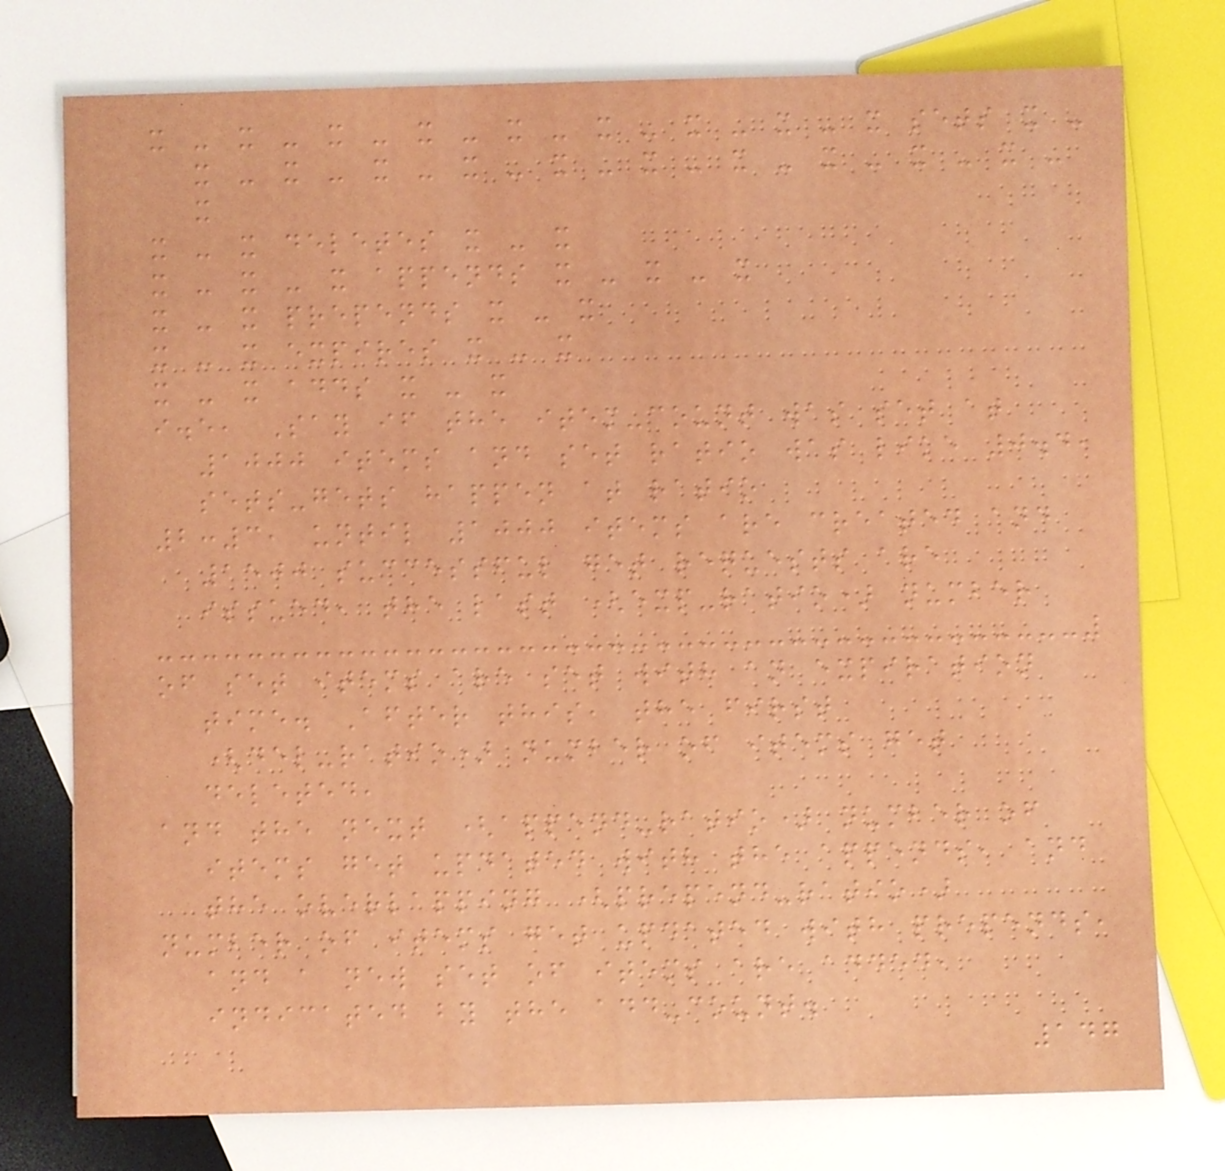x - x - x - x - x - x - x - x - x sets x -
x - x - x - x - x - x - x - x - x - x -
x
x - x deletes x - x
x - x - x appends x - x - x
x - x prepends x - x
x - x expires x - x
x - x adds x - x
i.e, Say if the item-count was set at
1000 items and set ratio was like 0.4,
sets-gets happen at ratio
2:3, until 1000 items are created and
1500 successful get requests are
issued, the last (exp-ratio) number
of set items are set with an expiration
time. After this, the first
(del-ratio) number of items get
deleted,
and the next (append-ratio) number of
items get updated with the appends, and
the overlapping (prepend-ratio)
number of items get updated with prepends,
and a new set of items are added,
indicated by the add-count.
147
